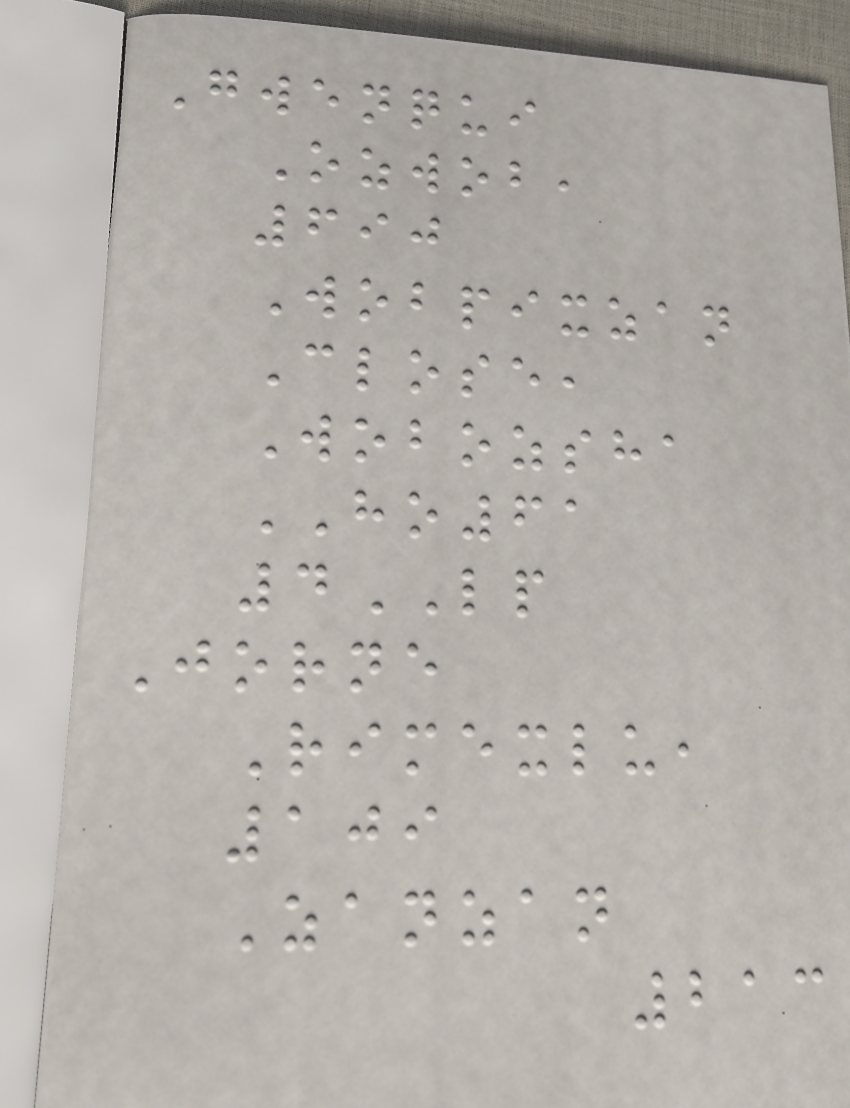Gwenqui
Ozwob,
690
Wobpixzan
Close,
Wobozsha
HO61
4LP
Jorne
Rimexlu,
109
Zanzan
213
